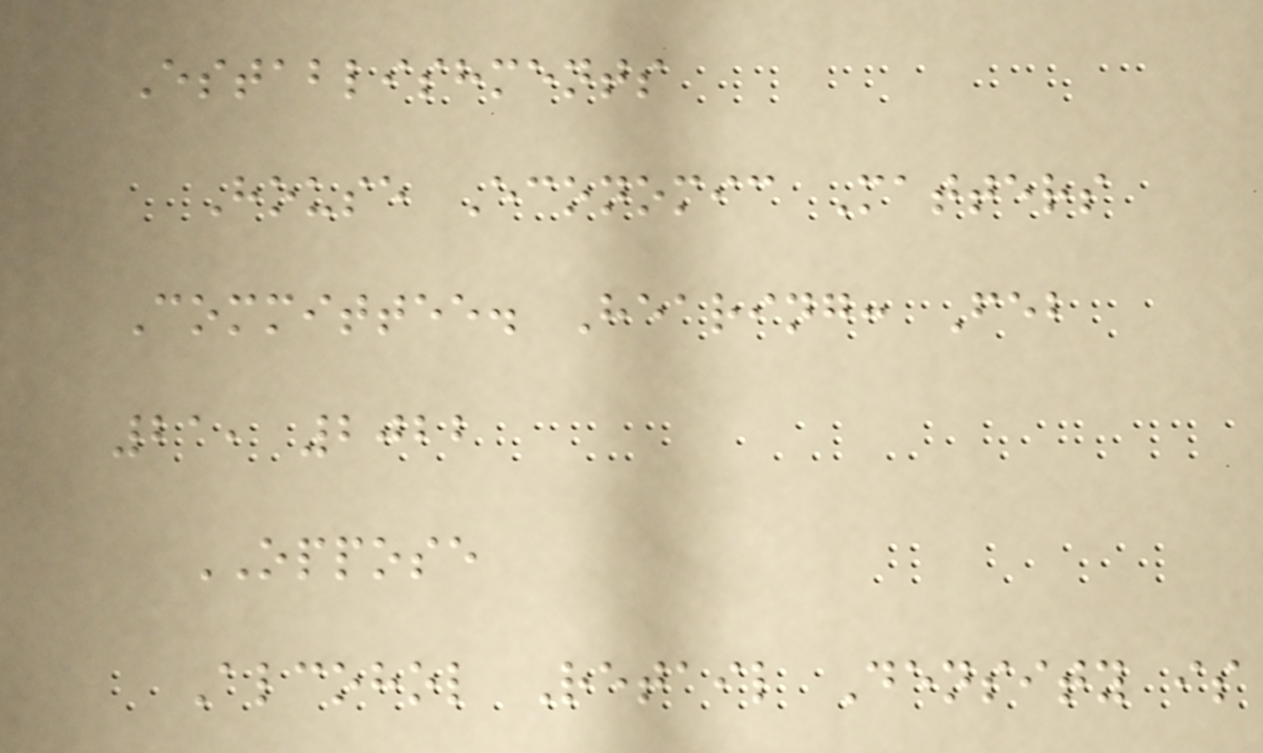Establishments
House Economic Matters
Committee. Hearing: Feb
21, 2022
OPPOSE
Alcohol Retail Density is
